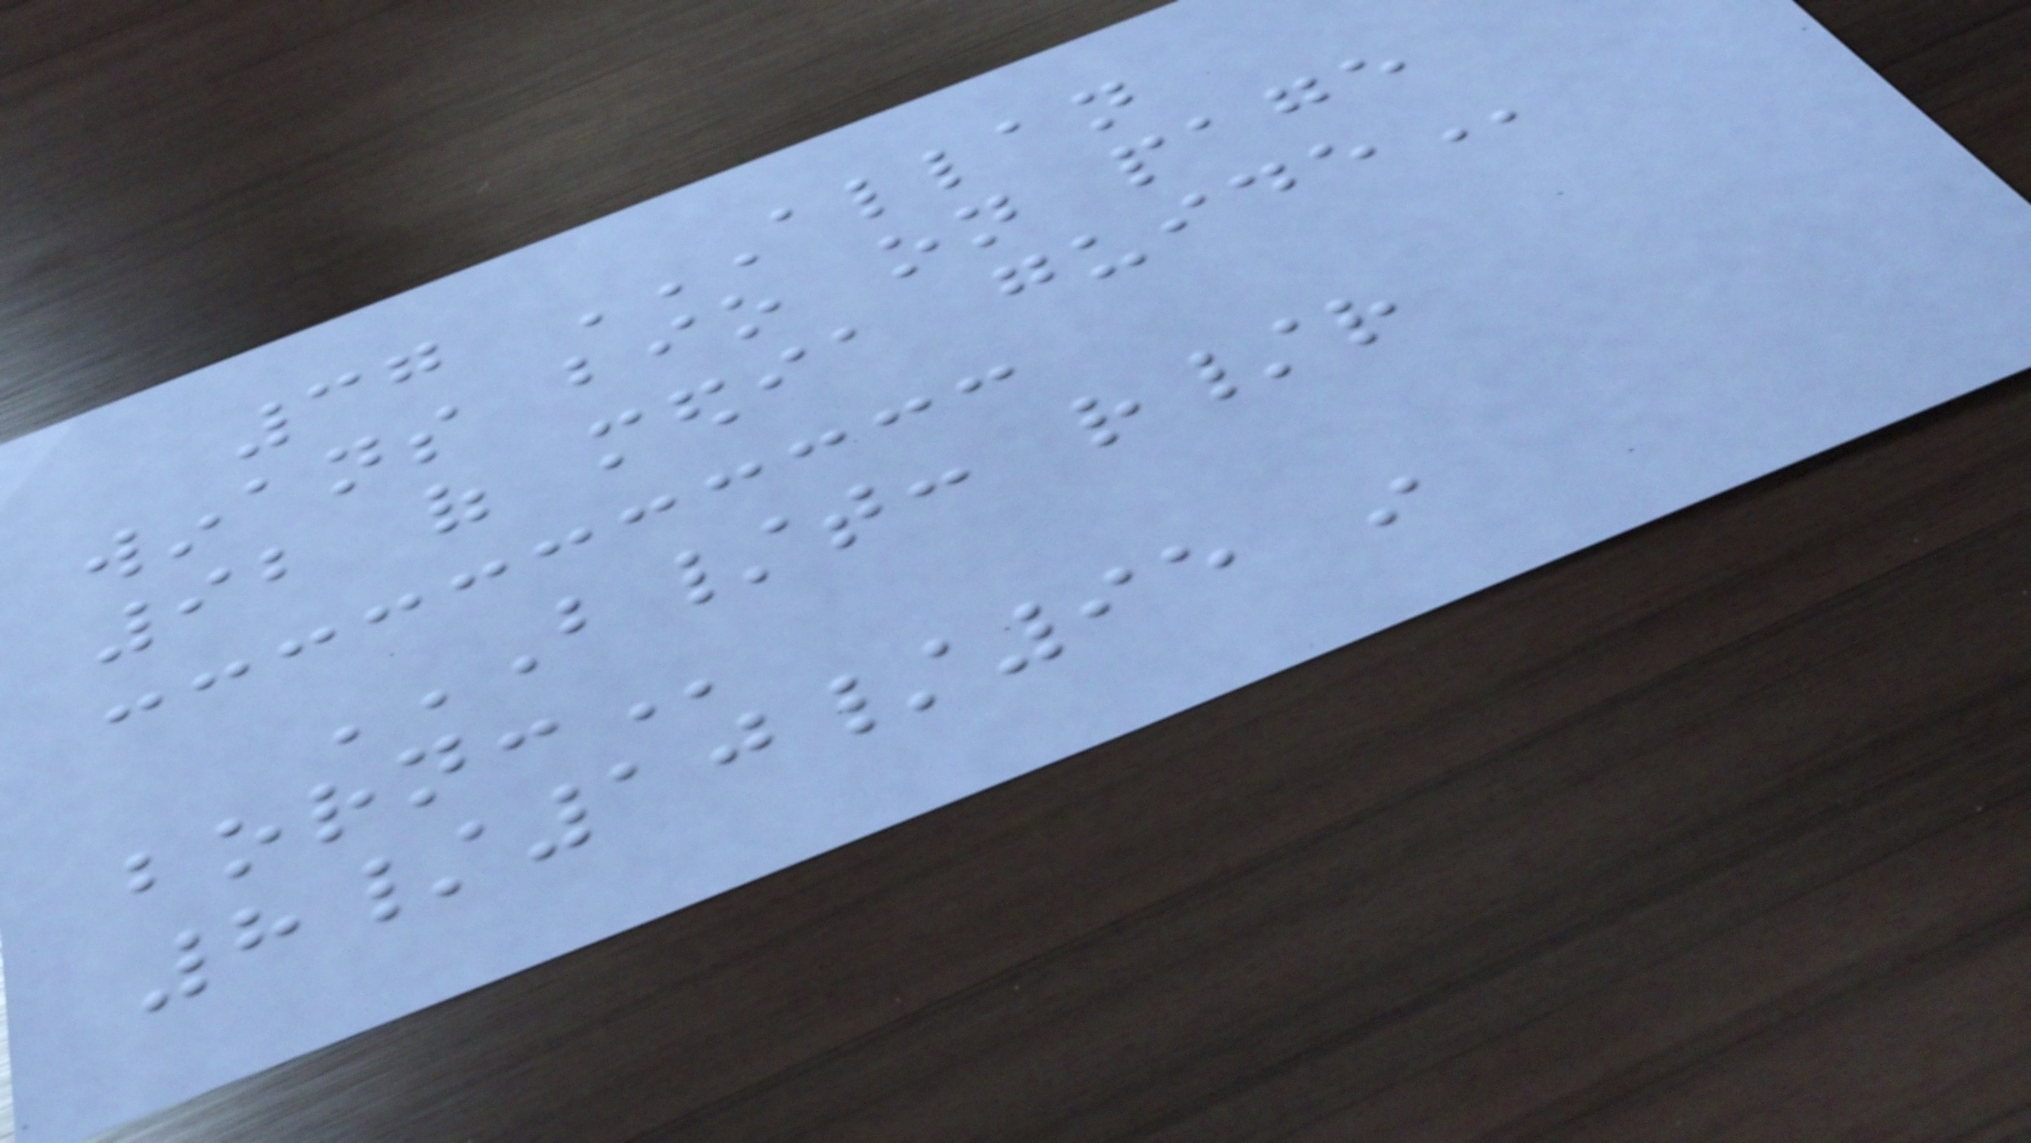37 ALLAN
WINANS BIO ON PAGE
92 OF MEDIA GUIDE
B/T: R/R
BORN:
8/10/95 in
